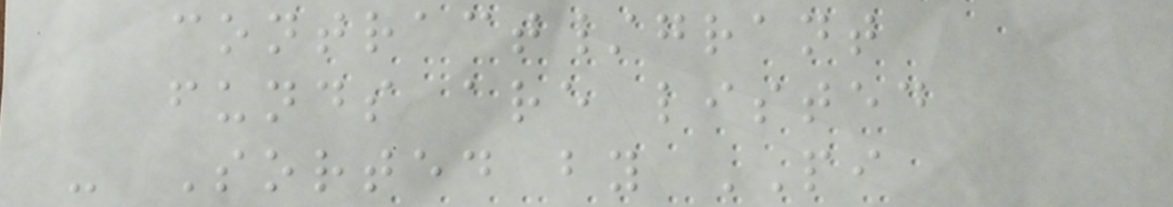contract/grant
funds are listed
- Sorted by PI
